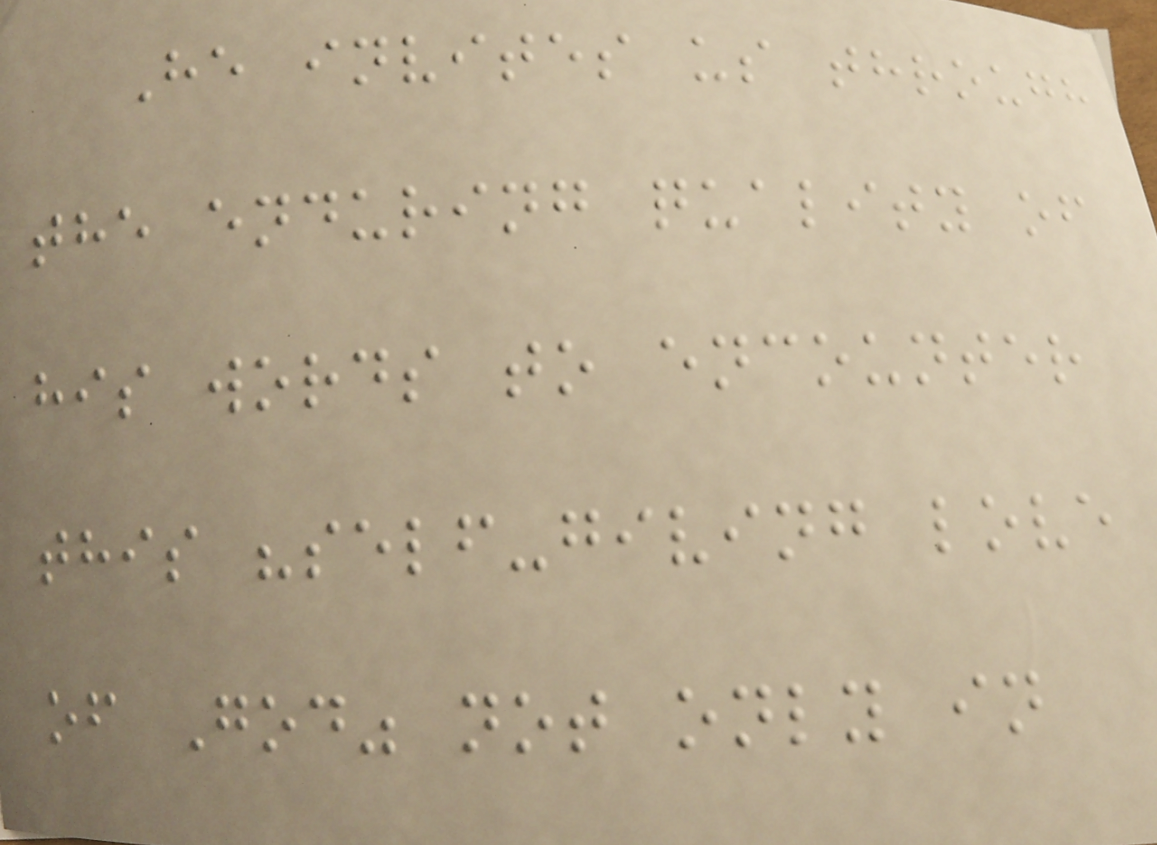He invites us through
the enduring quality of
his words to encounter
this "self-giving love
of God" not only in
